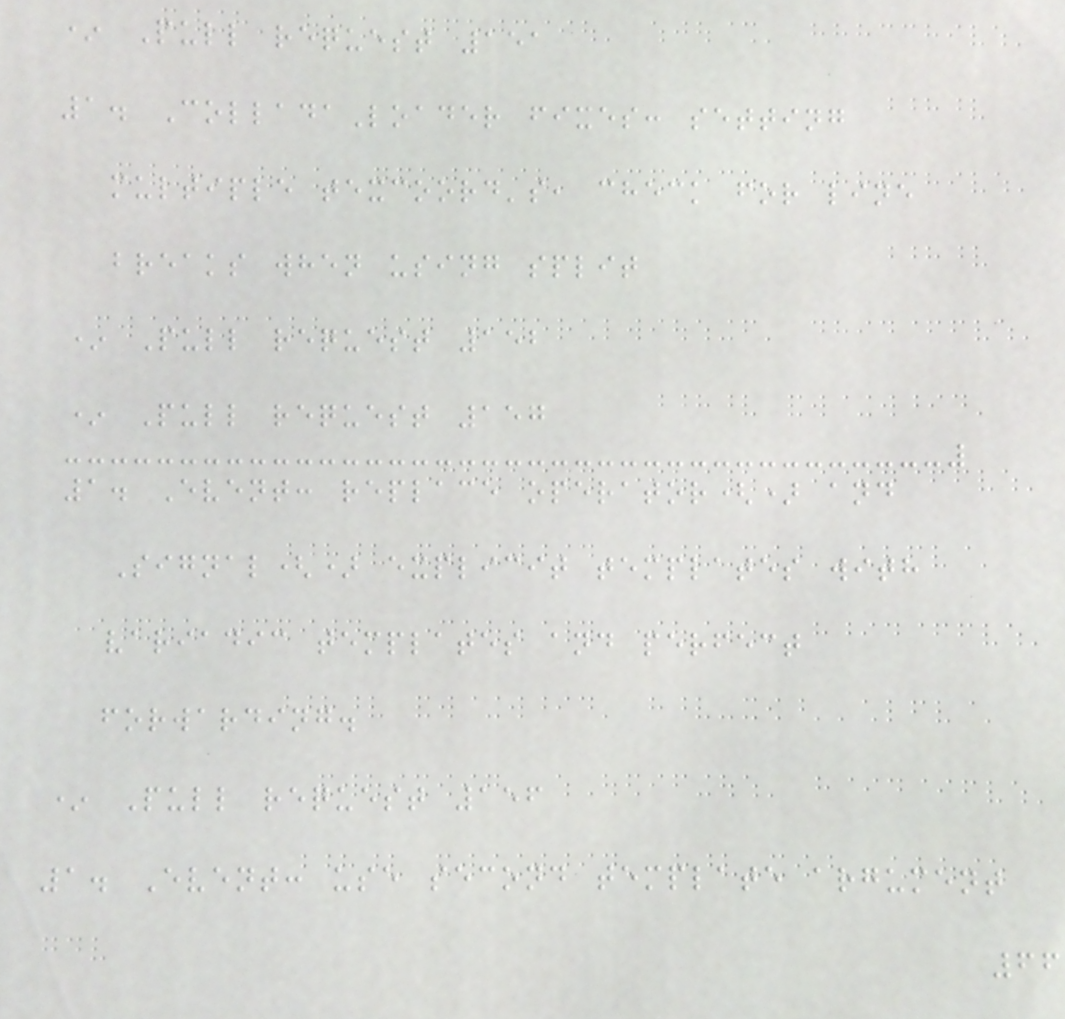* Pull request 151
1. ColladaLoader fixes: setting
multiple texcoord's, check for line
breaks when using split
* Pull request 152
* Pull request 157
1. Event: replace operator() and
Signal() explicit templates with
variadic templates and perfect
forwarding.
* Pull request 156
1. Event: use second template argument
66
